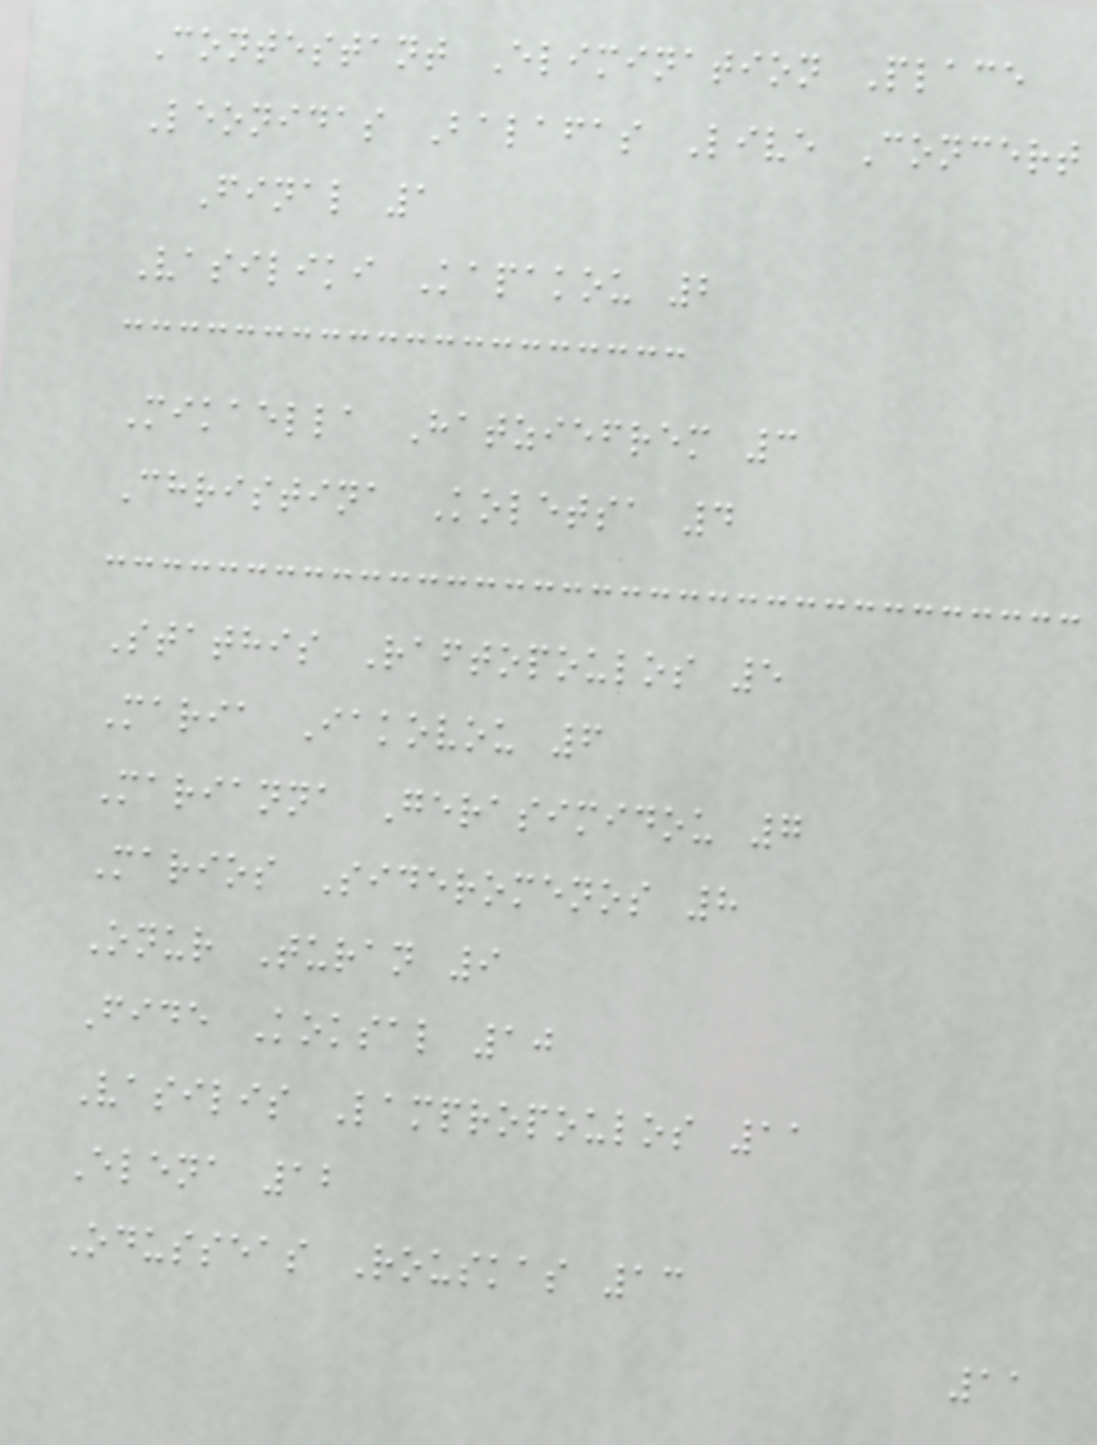Contestant Elimination Place
Leonidas Balafas Live Concert
Final 1
Vasiliki Kapakou 2
Mikaella Hatziefrem 3
Christina Koletsa 4
Stathis Raftopoulos 5
Maria Iakovou 6
Marianna Gerasimidou 7
Marios Sideromenos 8
Onur Turan 9
Fide Koksal 10
Vasilis Lampropoulos 11
Elena 12
Odusseas Rouskas 13
11
